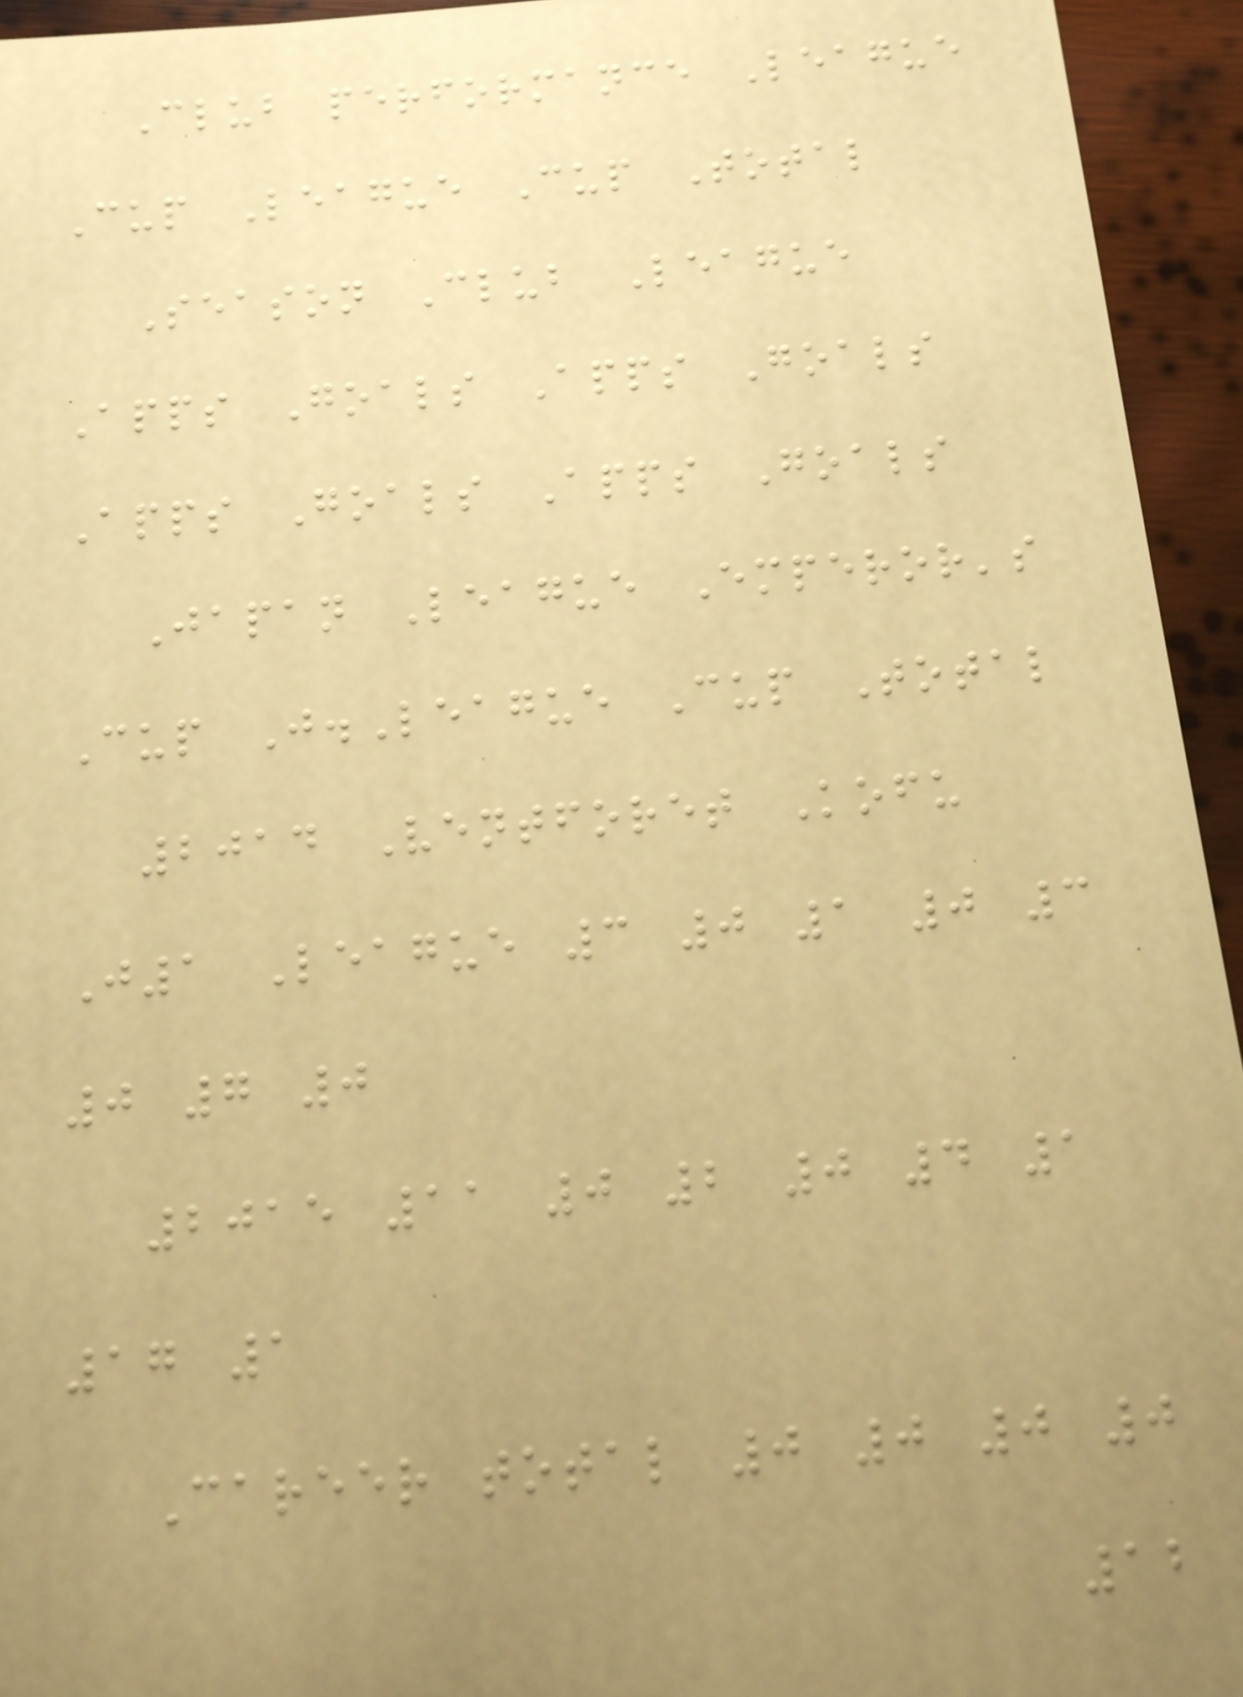Club performance League
Cup League Cup Total
Season Club League
Apps Goals Apps Goals
Apps Goals Apps Goals
Japan League Emperor's
Cup J.League Cup Total
2014 Ventforet Kofu
J1 League 3 0 1 0 3
0 7 0
2015 11 0 2 0 4 1
17 1
Career total 0 0 0 0
12
